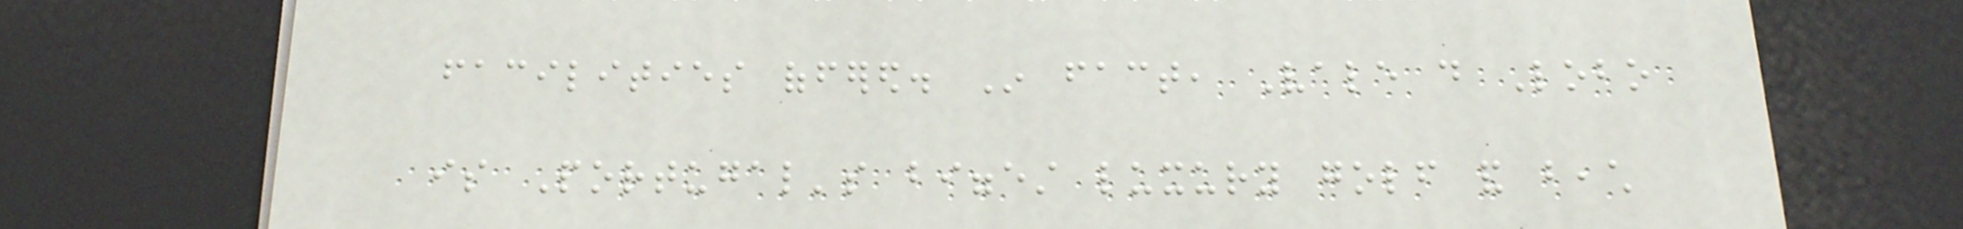facilities offered. In fact, Vale do Lobo
is Portugal's biggest luxury golf and beach
